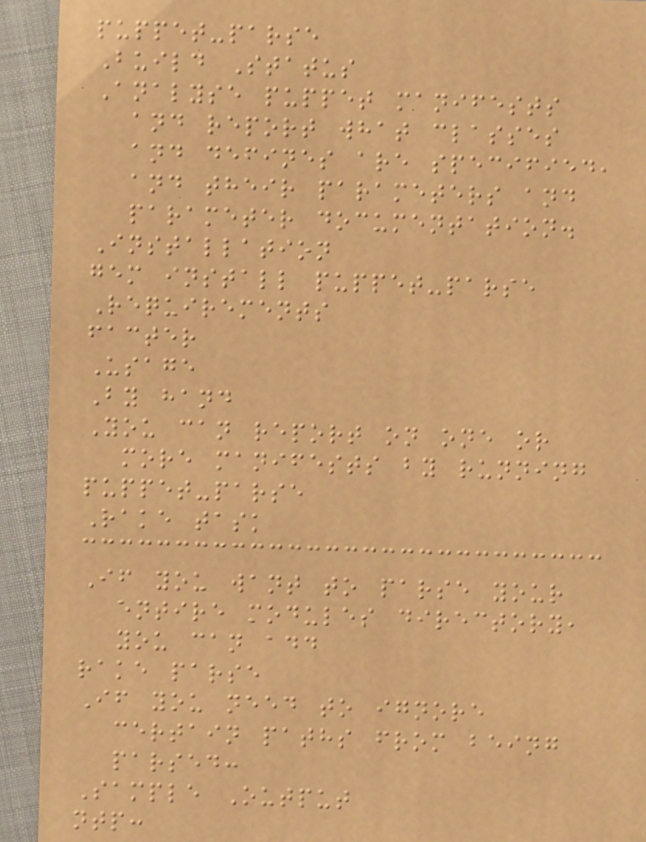puppet-parse
Build Status
Analyse puppet manifests
and report what classes
and defines are specified,
and their parameters and
parameter documentation.
Installation
gem install puppet-parse
Requirements
facter
Usage
By hand
You can report on one or
more manifests by running
puppet-parse
Rake task
If you want to parse your
entire modules directory,
you can add
rake parse
If you need to ignore
certain paths from being
parsed:
Sample Output
ntp:
